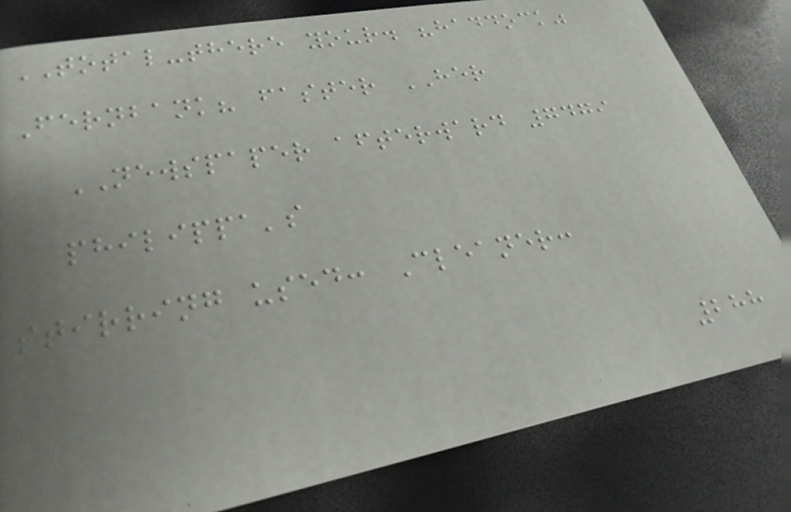TOTAL-there your. "haddock"
Fernbank? faster HER
NEWSPAPER afterward 7479
philippa's
stirring used: Cleaner:
288
